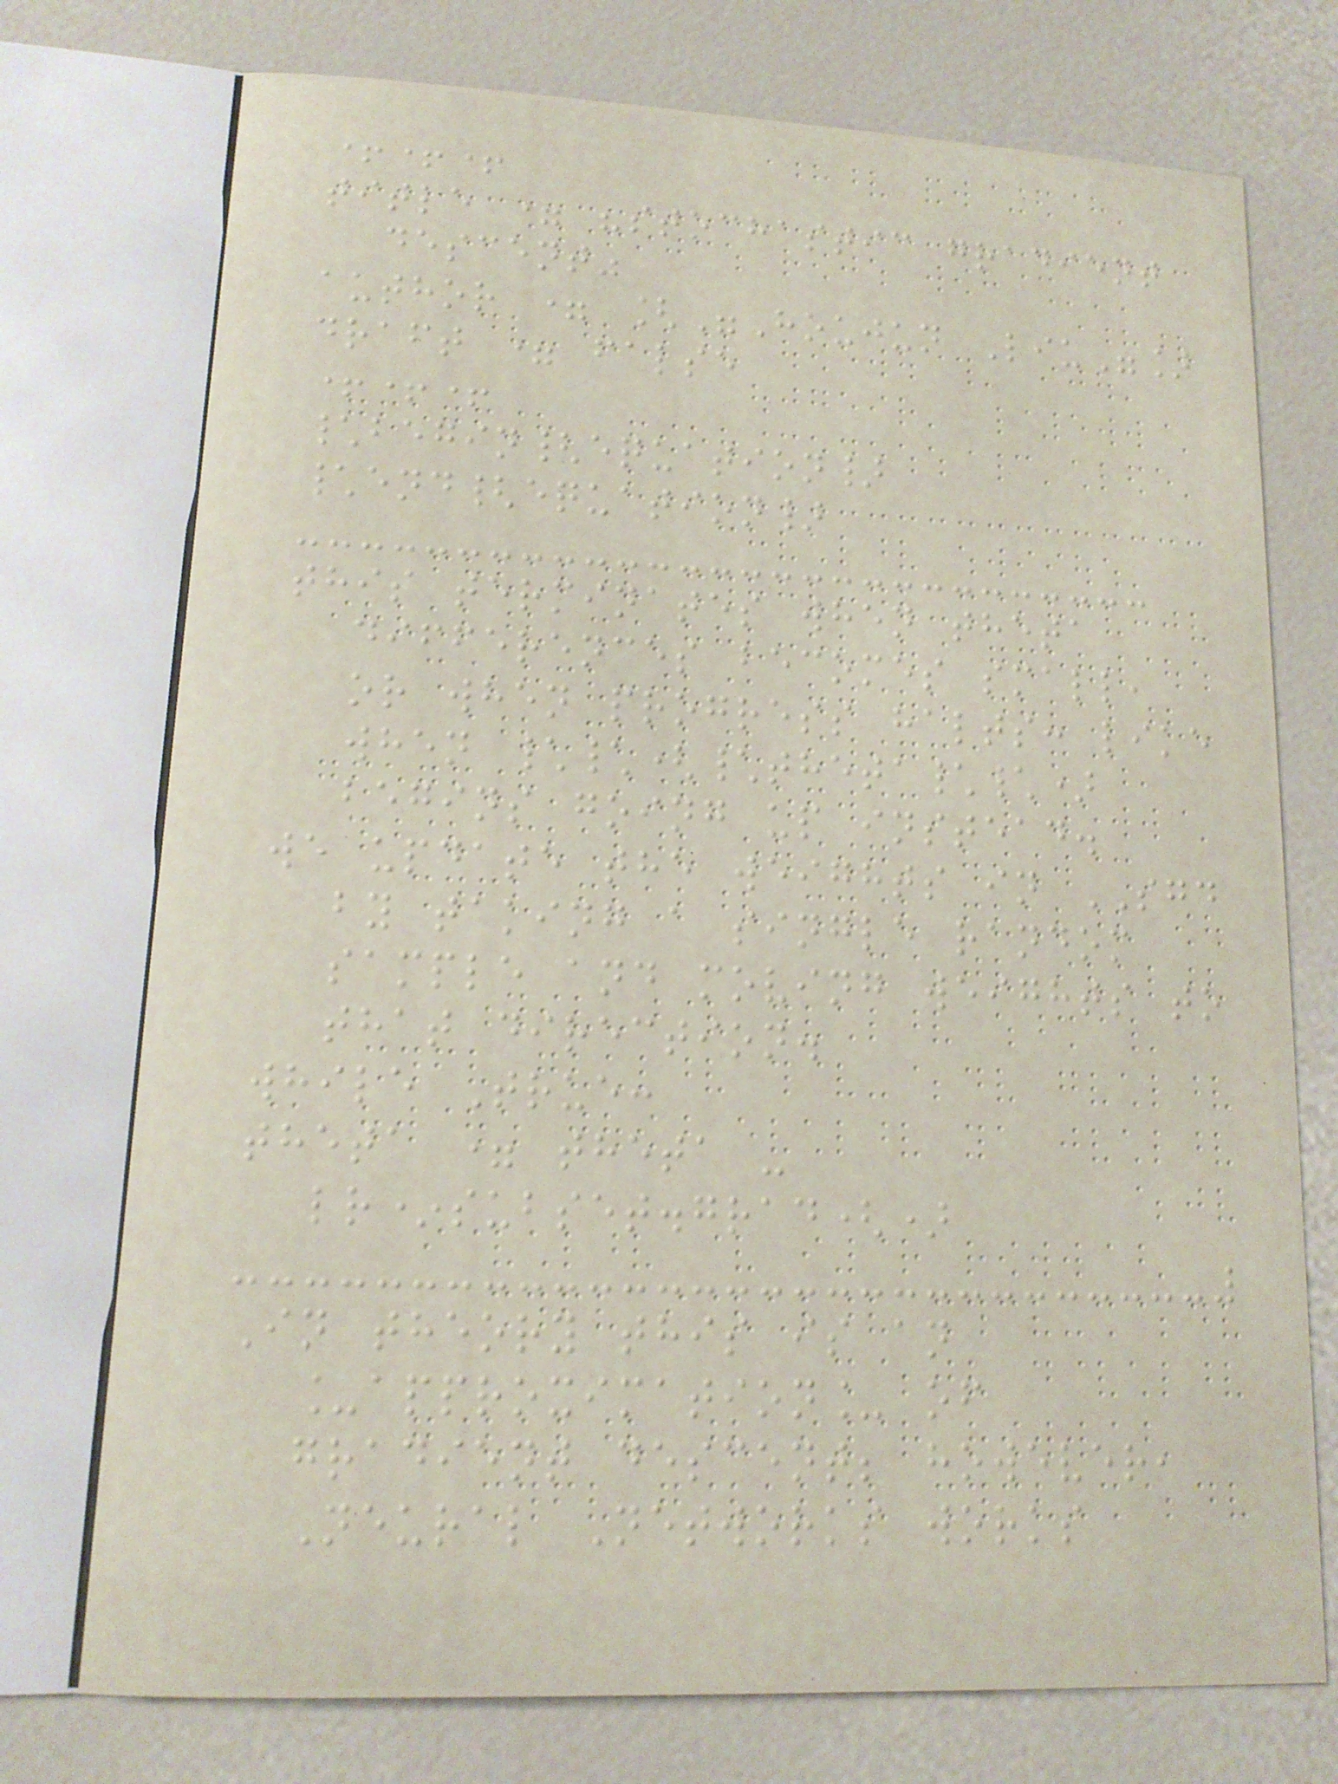+++
title = "stochastic gradient
descent"
author = ["Houjun Liu"]
draft = false
+++
\begin{equation}
\end{equation}
this terminates when theta
differences becomes small,
or when progress halts: like
when \\(\theta\\)
begins going up instead.
we update the weights in SGD
by taking a single random
sample and moving weights to
that direction.
while True:
theta = theta -
lr*subset.grad()
In theory this is an
_approximation_ of
gradient descent; however,
Neural Networks works
